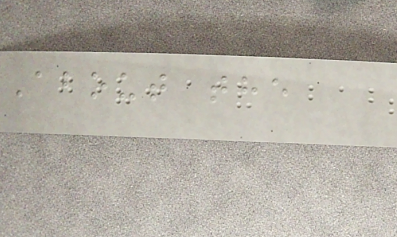About the
